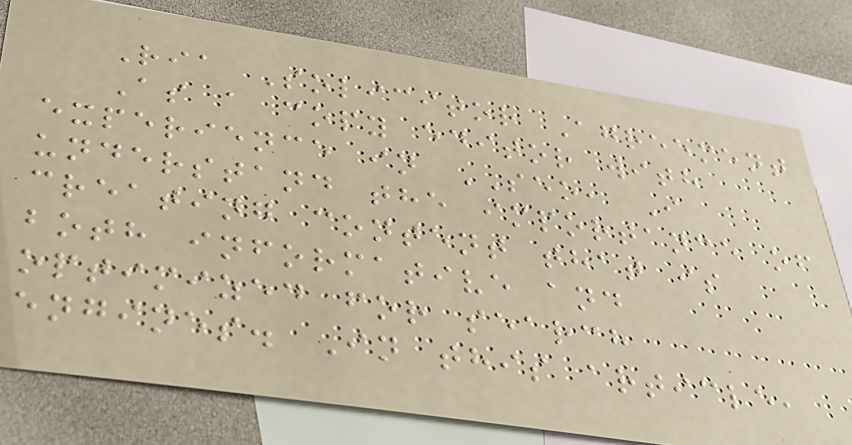Ria Solicitor Agreement
As a copy editor with
experience in SEO, I
understand the importance of
creating content that is
both informative and
optimized for search
engines. In this article,
